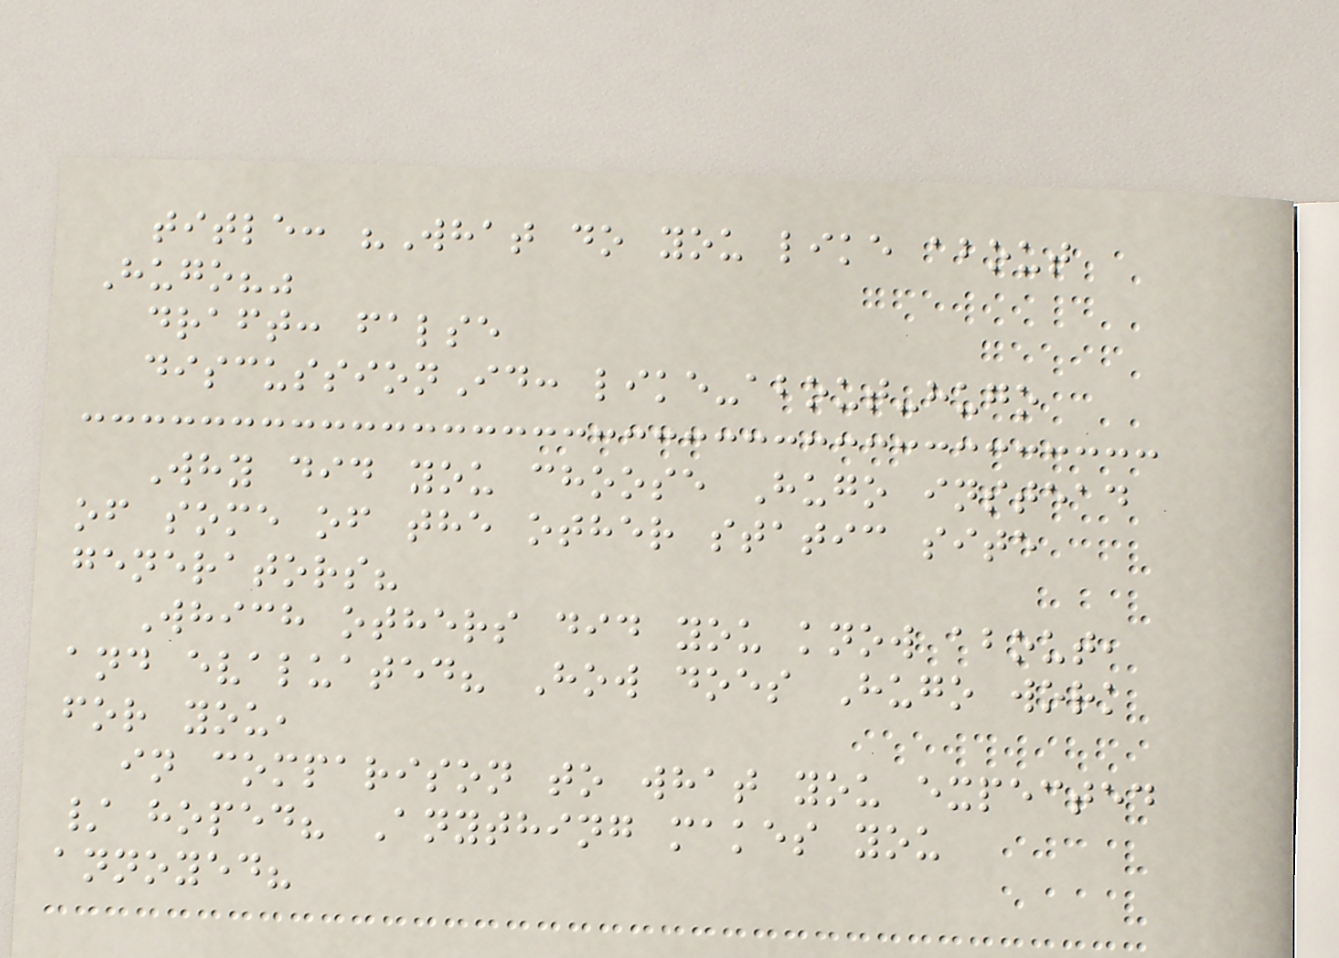title: "What do you like about
Hugo?"
draft: false
discussionId: like-about-hugo
Why did you choose Hugo instead
of some of the other static site
generators?
Which others did you know about,
and evaluated? How does Hugo work
for you,
in comparison to what you expected
/ hoped? Anything makes you
annoyed?
